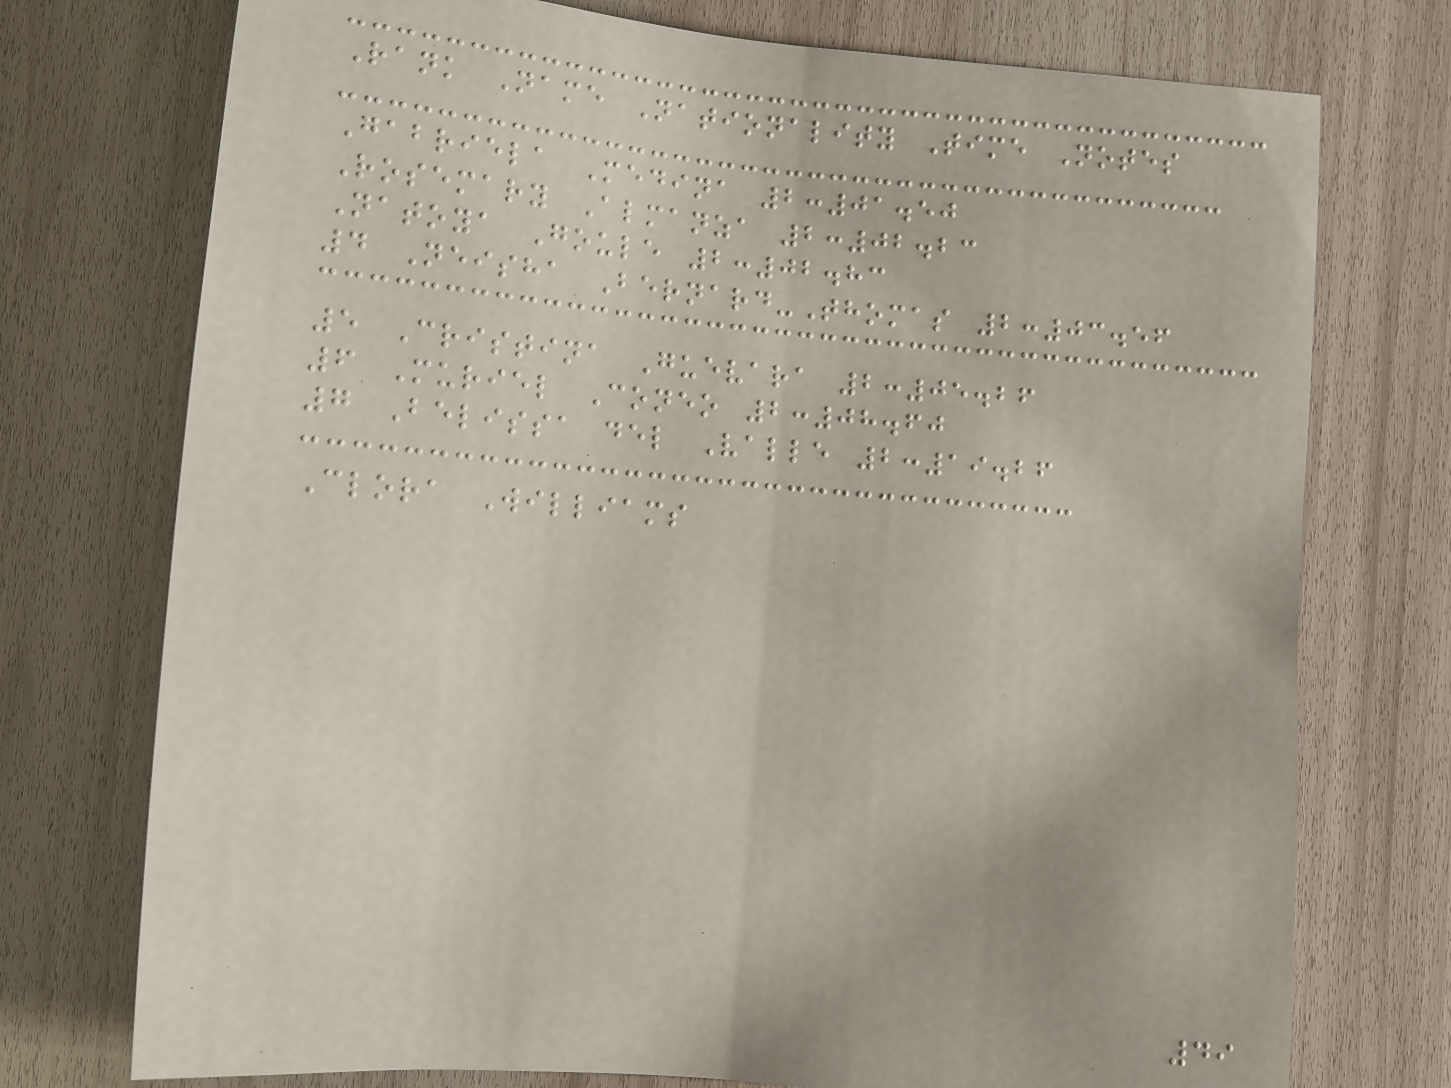Rank Name Nationality Time Notes
Gabriela Medina 2:01.50
Rosemary Almanza 2:02.23
Natoya Goule 2:02.83
4 Neisha Bernard-Thomas 2:03.56
5 Cristina Guevara 2:05.26
6 Muriel Coneo 2:08.60
7 Belissa del Valle 2:19.26
Clora Williams
49
